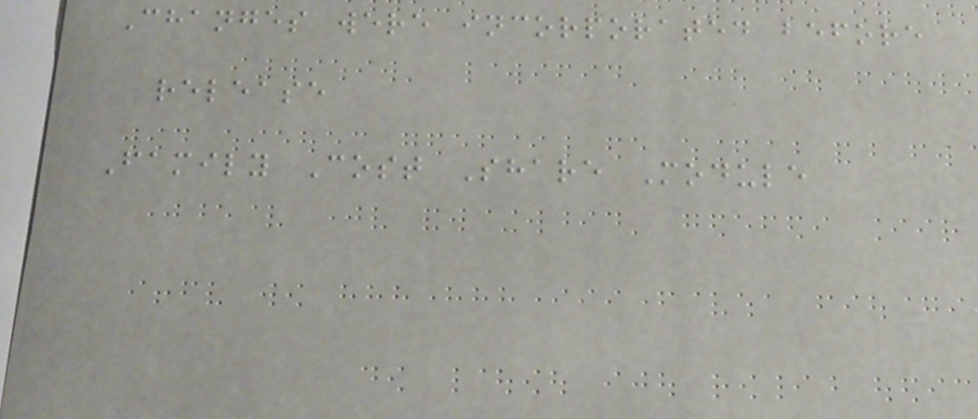Changes were incorporated before
release
Family Cost Share Module
